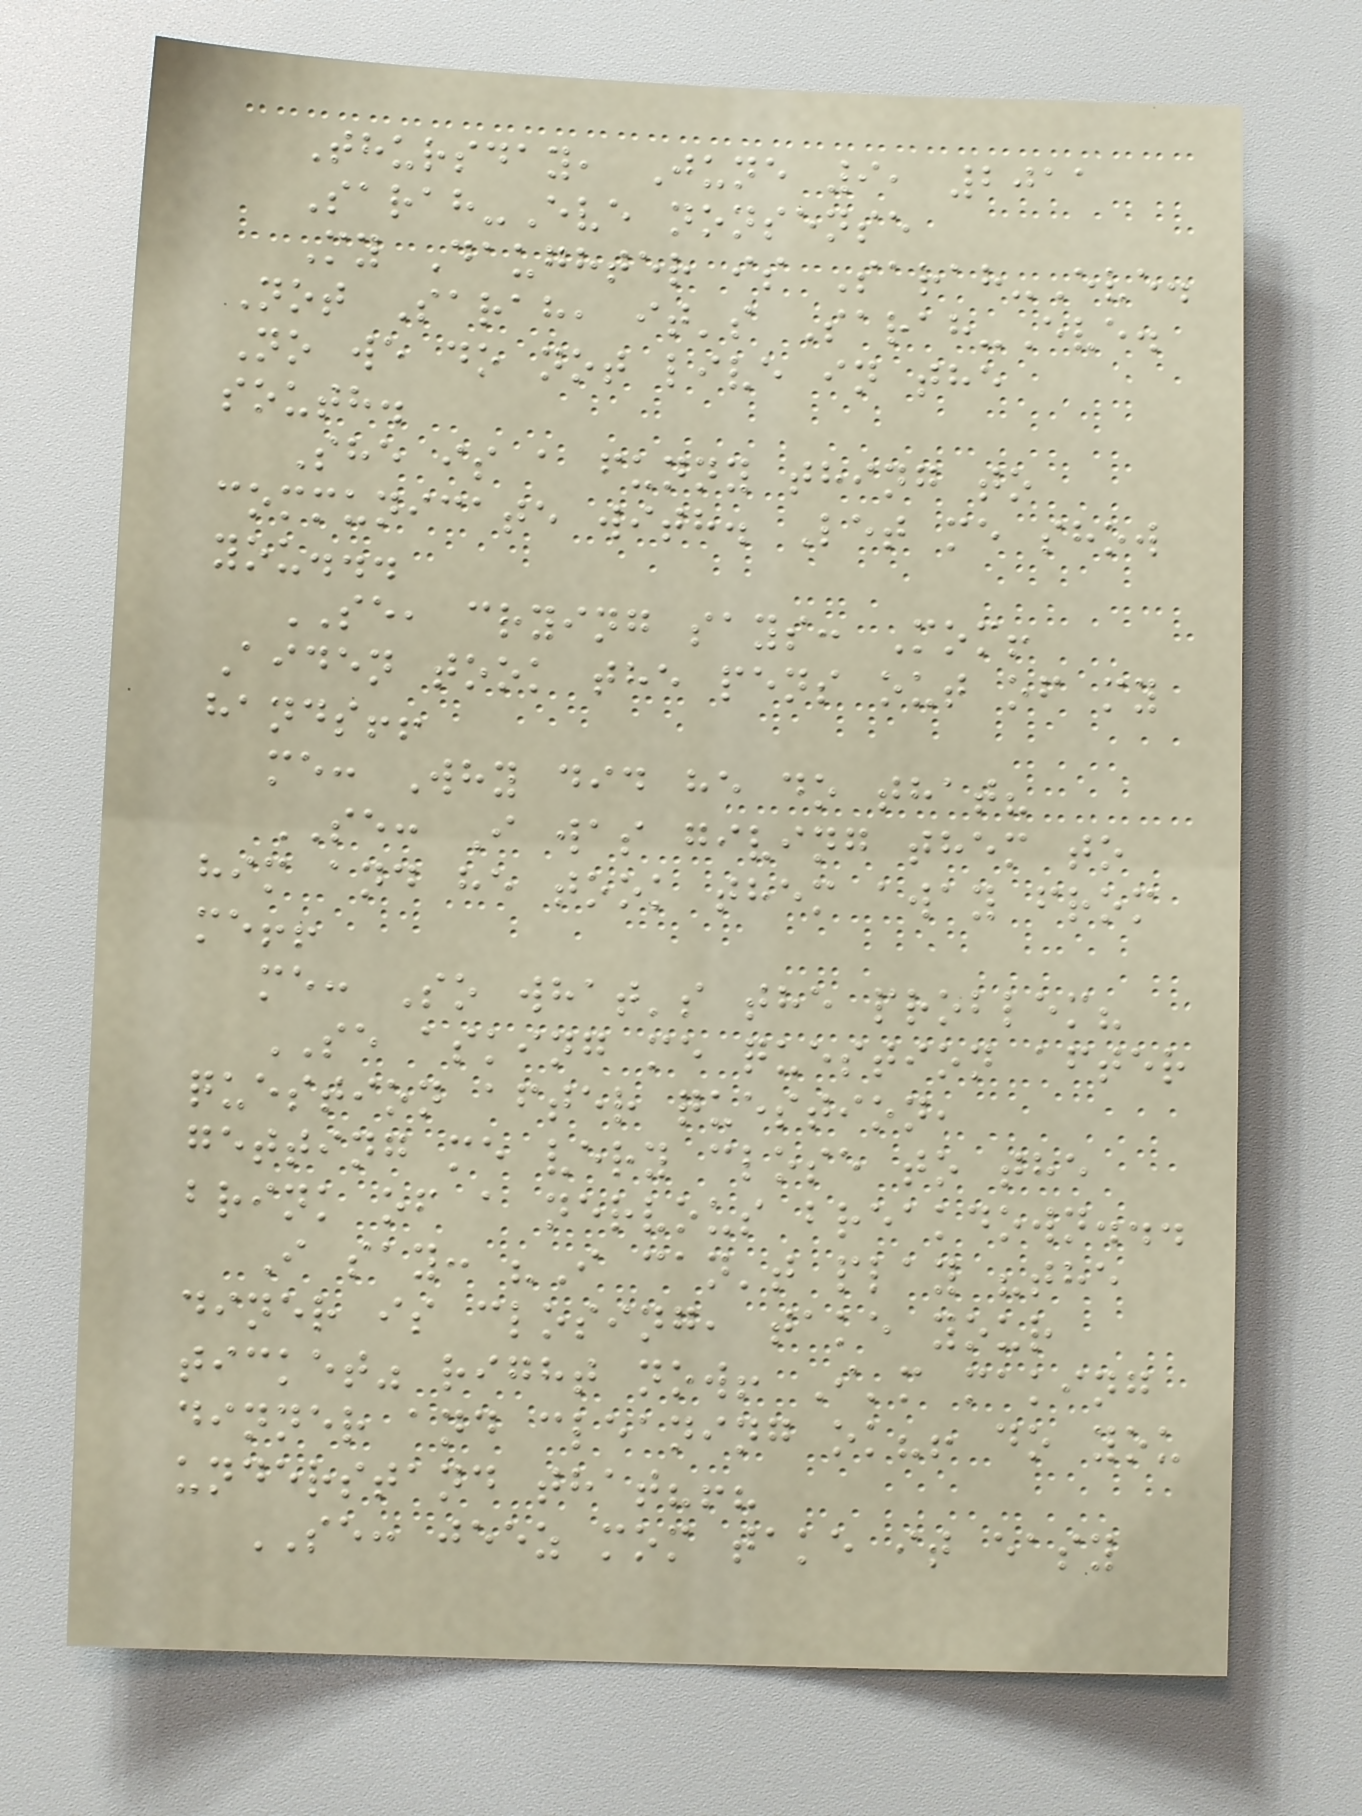Thursday, June 9, 2011
Sarah-Eve nonsense
My Daughter is Sarah-Eve.
Not Sarah, it's Sarah-Eve.
No we do not live in the
south.
She is a funny thing to
communicate with. Let me show
you...
SE, crying says: Mom!
Aiden took the pens out of my
hands!!
me: Why did he do that?
SE: I was giving them to
him and he took them away from
me!!
me: So what's the problem?
SE asking me question after
question after question,
getting me very close to the
brink of a nervous breakdown...
I say: "I can't play "the
diner is closing, take your
ticket" right now! I'm making
dinner and cleaning ok?! do you
understand that?!?
SE: jeez mom take it easy
